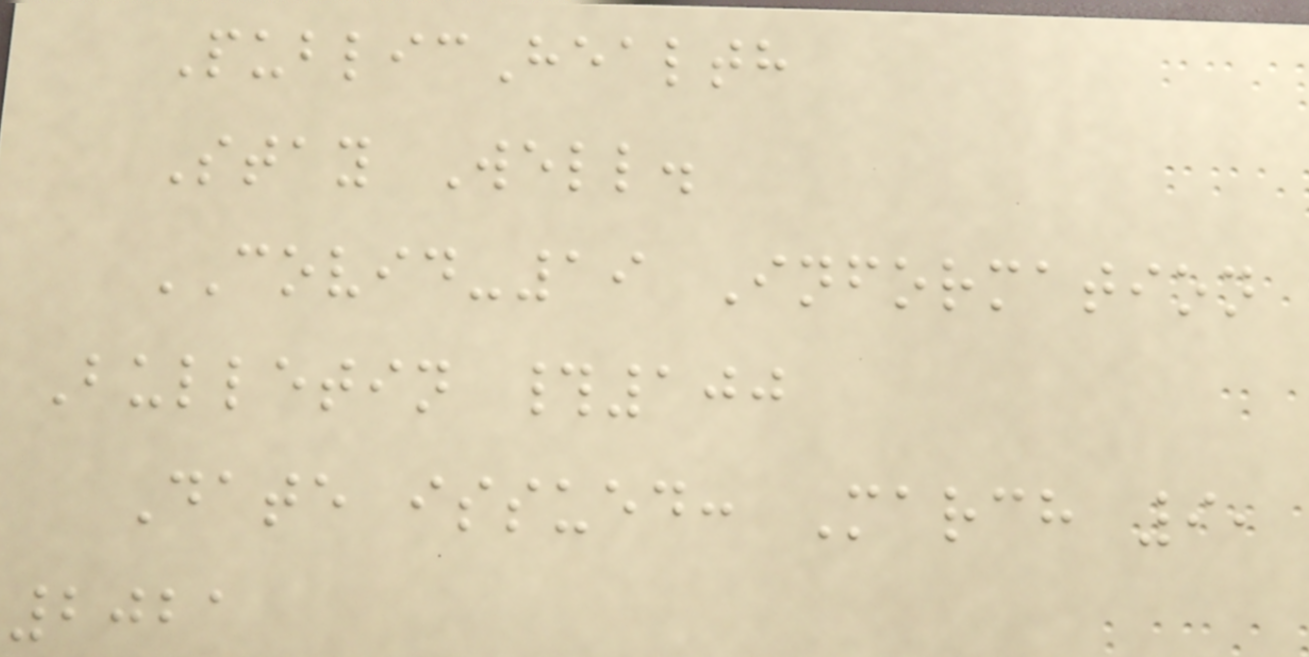PublicHealth
Stay Well.
COVID-19 Information
Bulletin #100
Date issued: March 9,
2021
